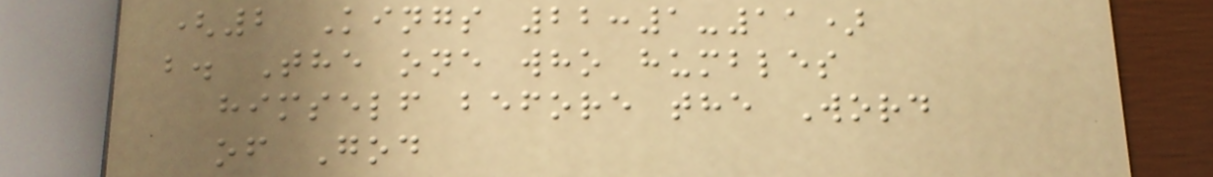(2 Kings 22:1-11)
b. The one who humbles
himself before the Word
of God
